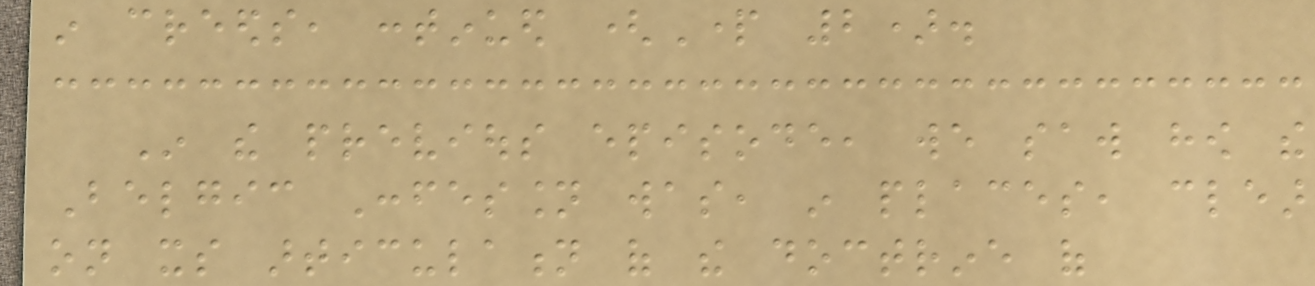in creeds, continued (Part 2).
In the previous episode, we saw how the
Belgic Confession was, in places, clear
on its articulation of the doctrine of
